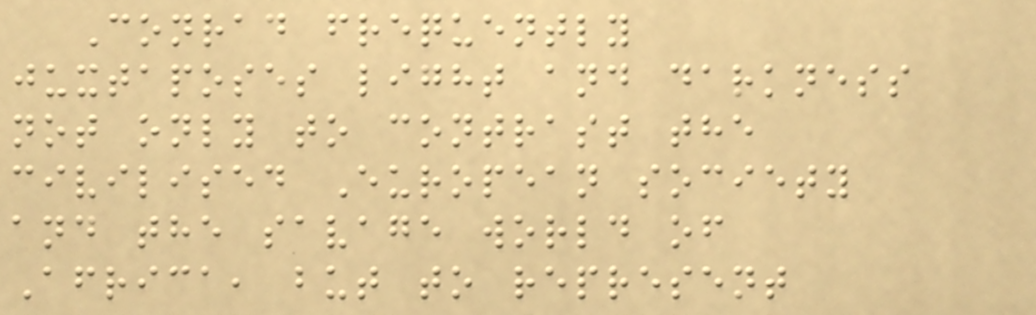Conrad frequently
juxtaposes light and darkness
not only to contrast the
civilised European society
and the savage world of
Africa, but to represent
